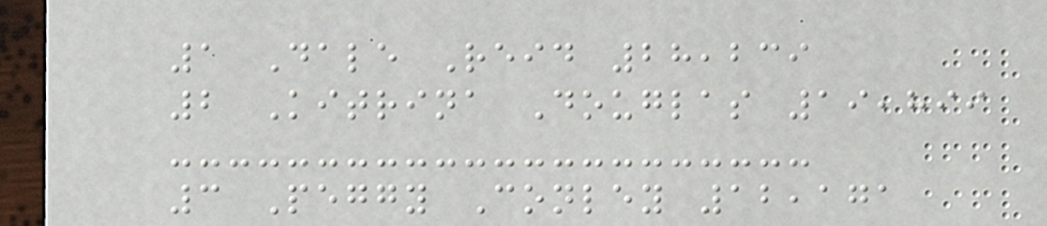1 Dale Reid 28,239
2 Kitrina Douglas 19,899
3 Peggy Conley 12,171
